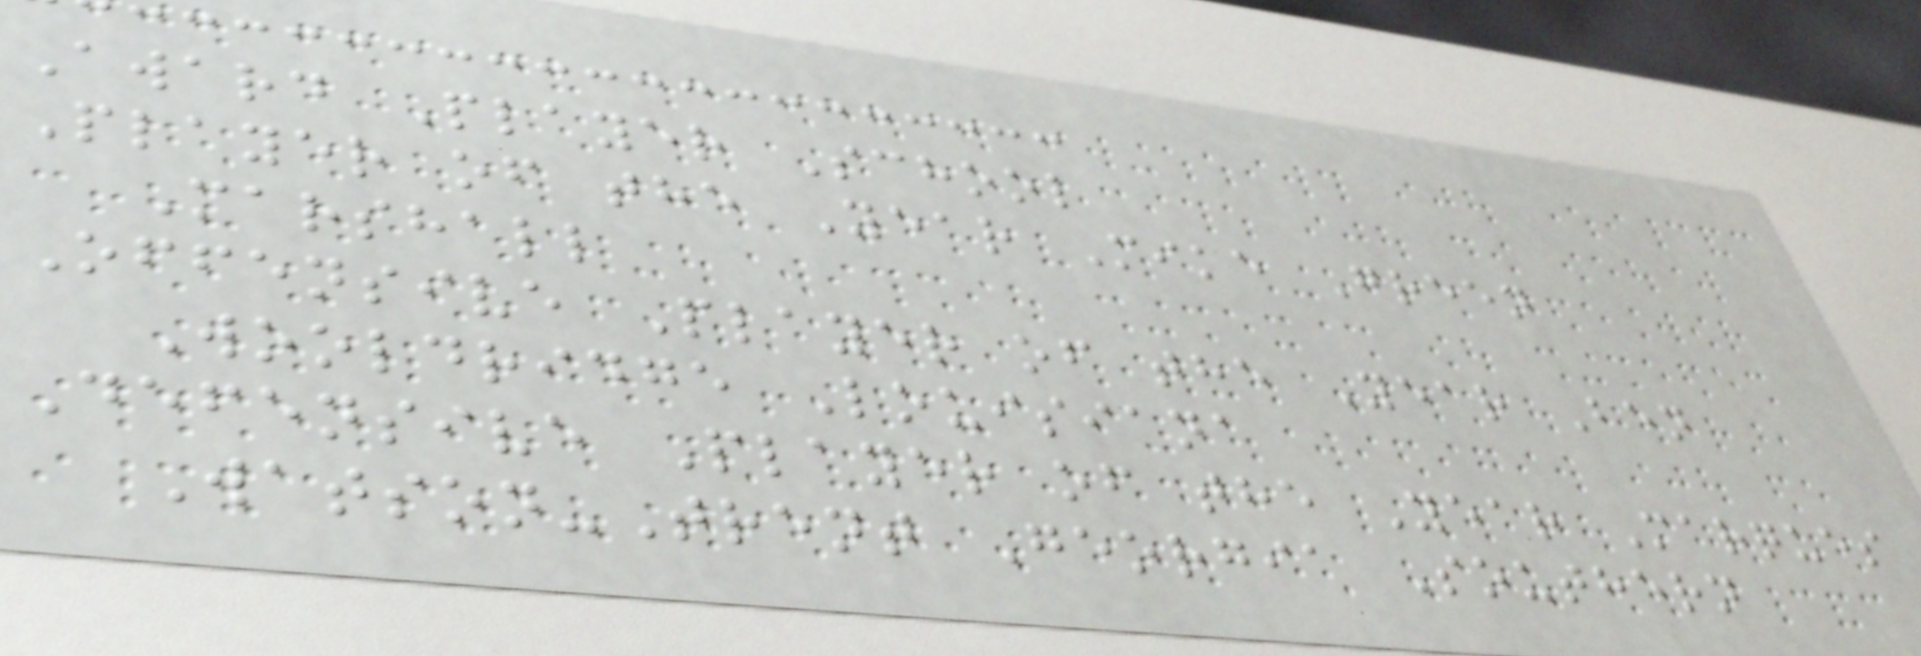Award Player School
Player of the Year Mike Green
Marshall
Offensive Player of the Year Ben
Wooldridge Louisiana
Defensive Player of the Year Marques
Watson-Trent Georgia Southern
